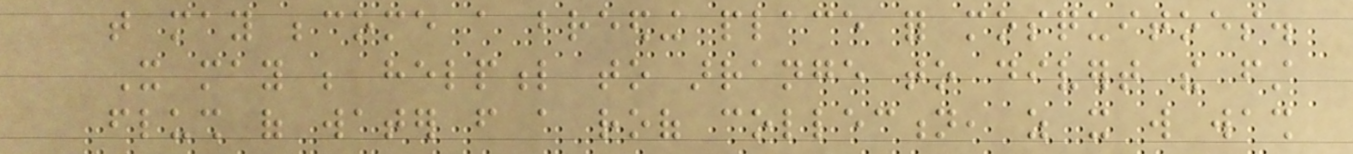that may become a breeding place for mosquitoes.
It may be helpful to arrange to divert the first
flush of water from a roof collection, as it will wash
